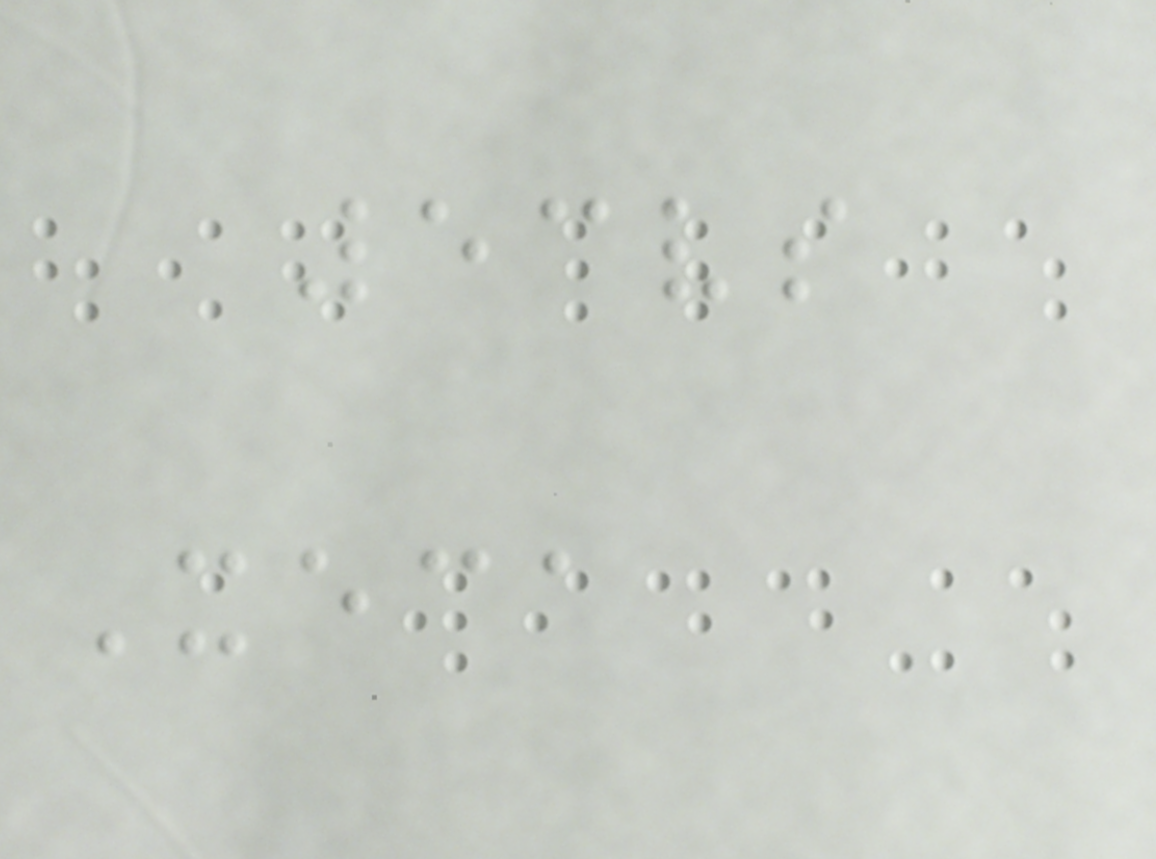53vs
Xeca
